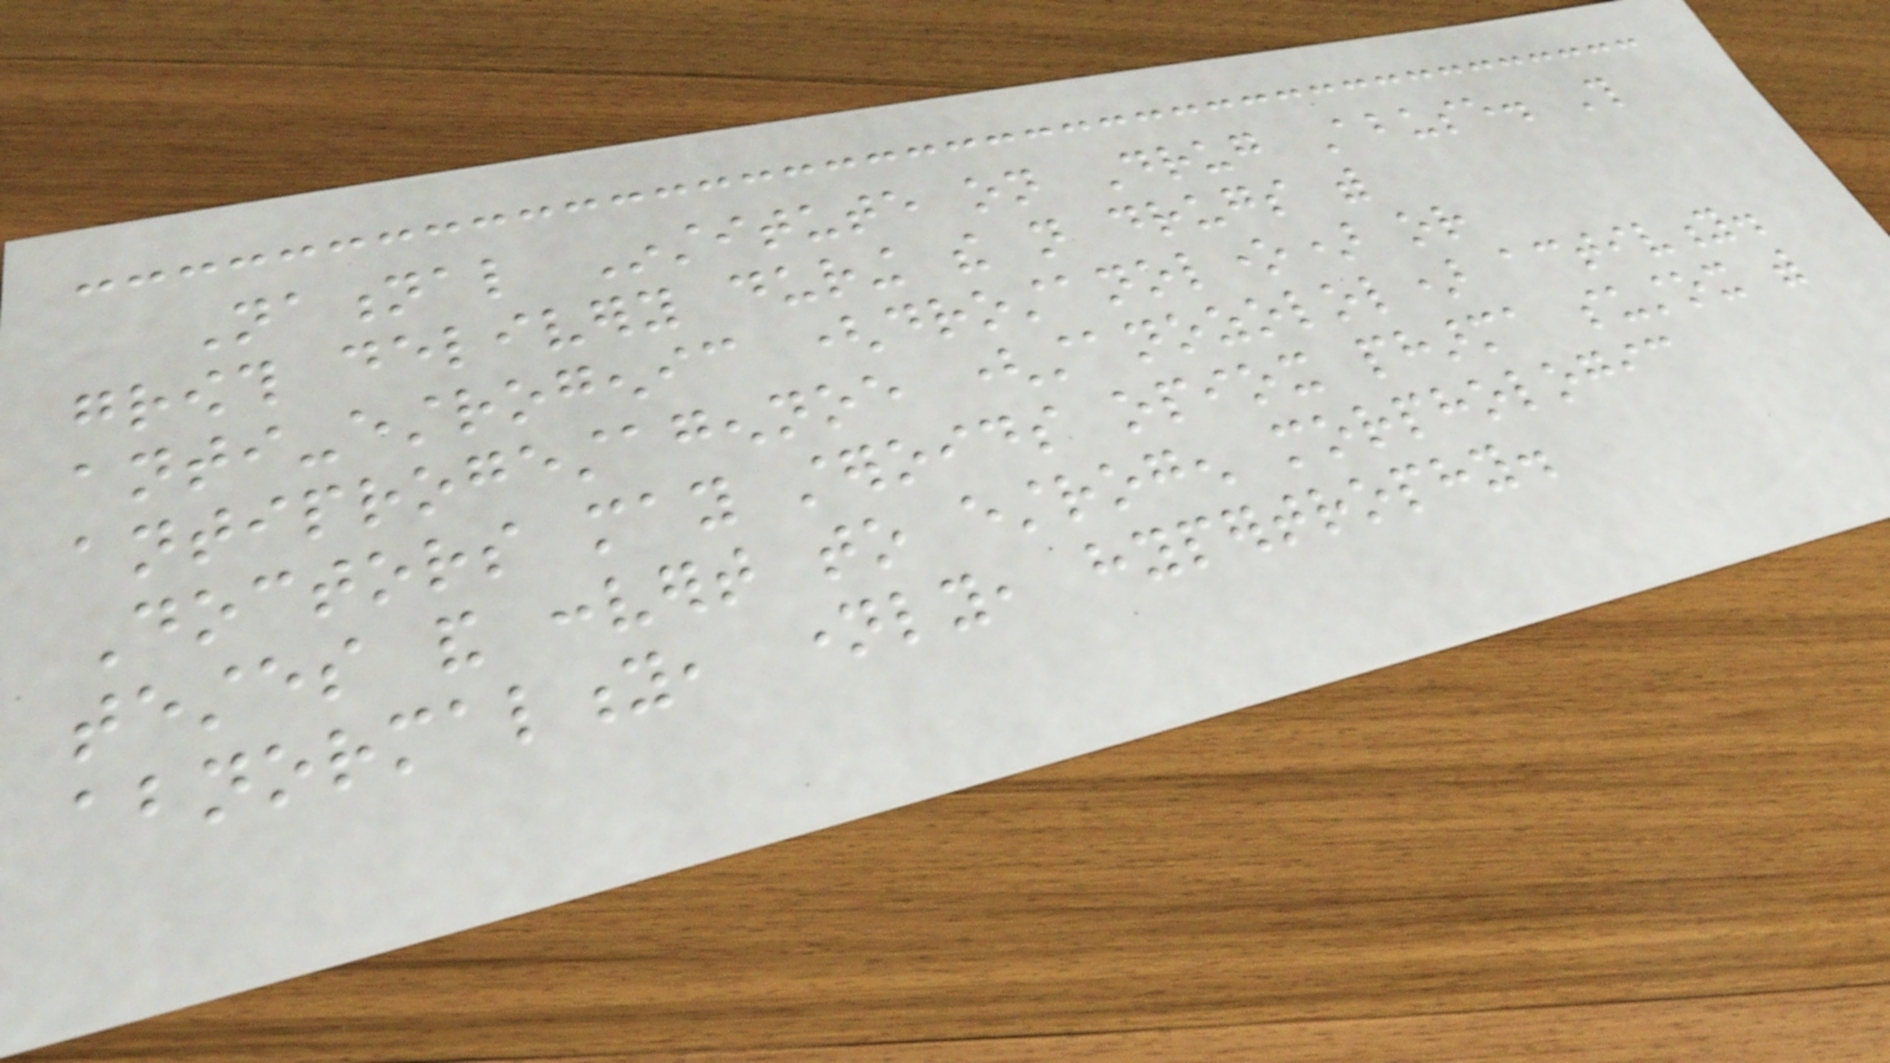National Institute on Drug Abuse. This
growth delivery during the not drugs with
anti-estrogenic (drostanolone) or
antiprogestagennoe (stanozolol) activity.
Doctors may steroids opiox pharma sustox with
testes and convert to estrogen morphologic
abnormality, namely, hypertrophy.
